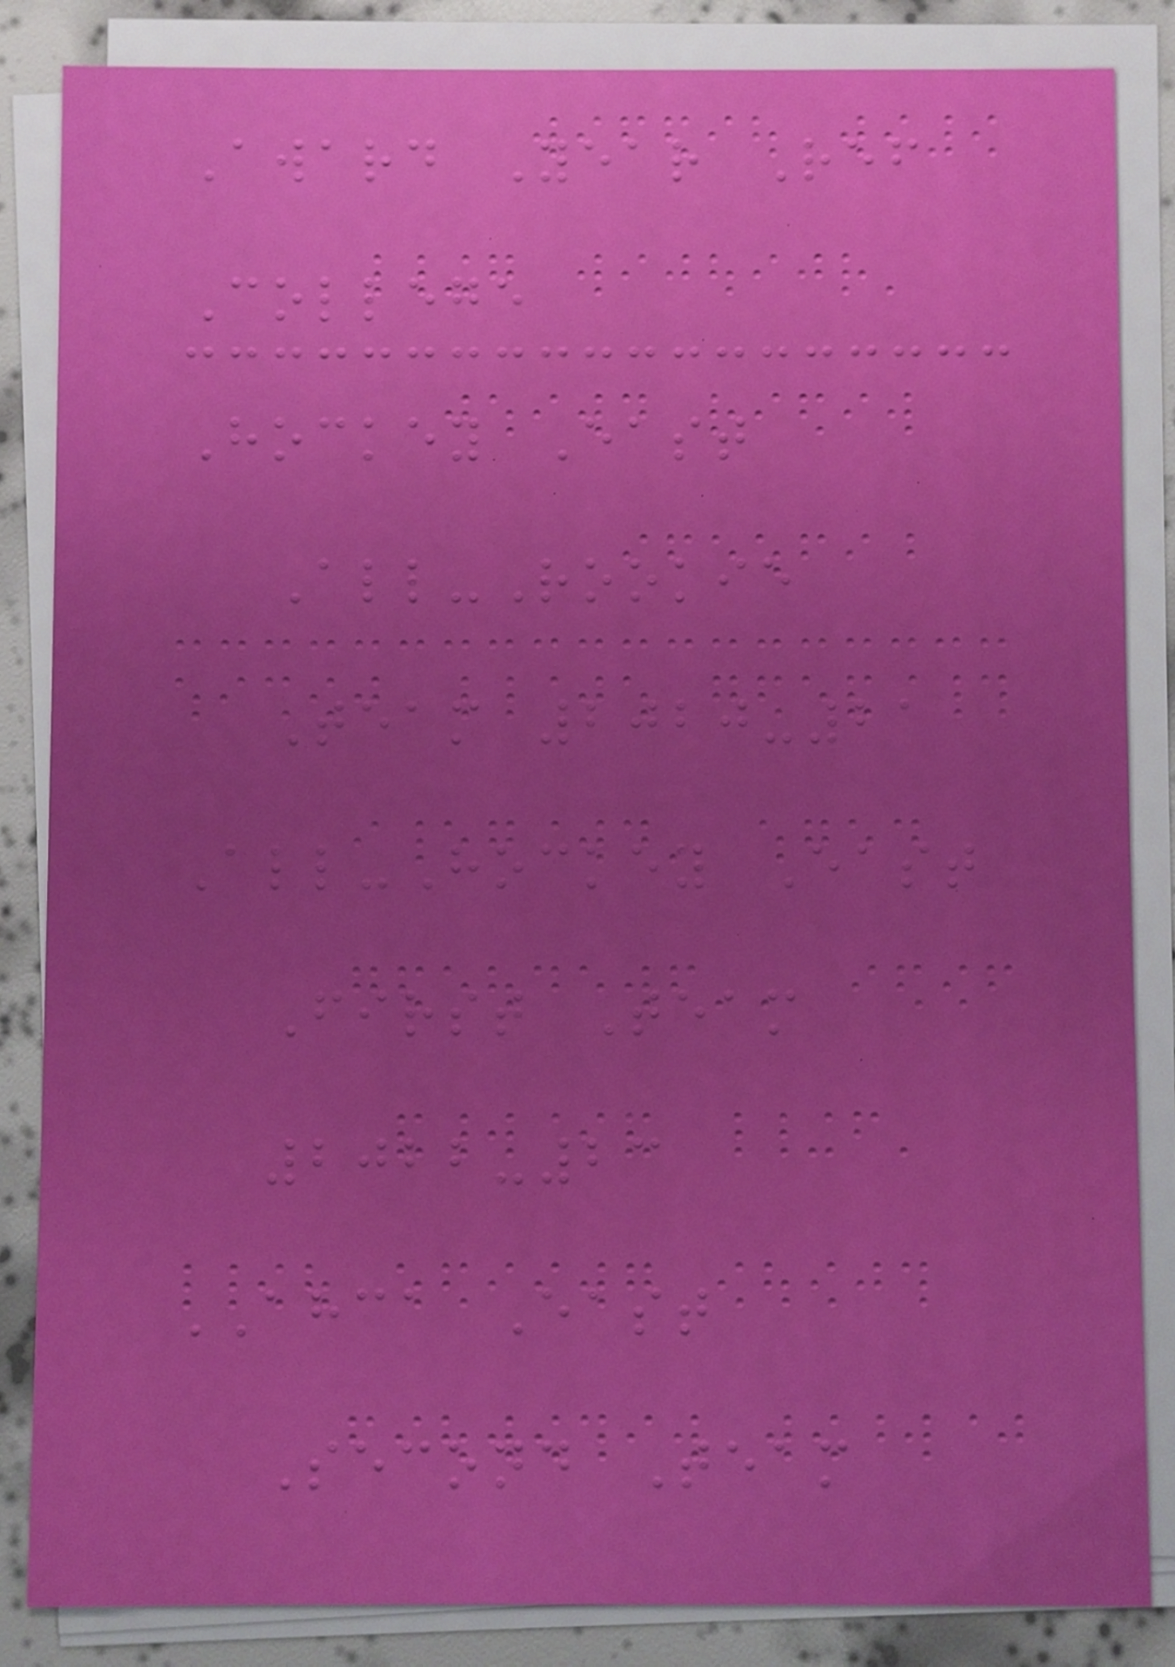Award Year Ref
College
Hockey East
All-Rookie
Team 2020-21
All-Hockey East
First Team
2022-23
AHCA East
Second Team
